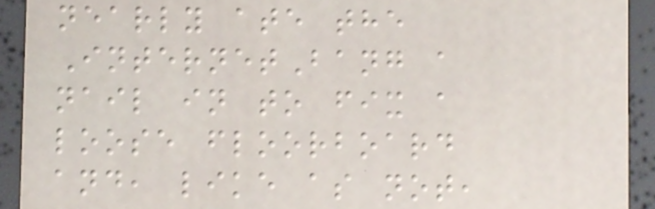nearly ate the
InternetBang a
nail in to fix a
loose floorboard
and, like as not,
